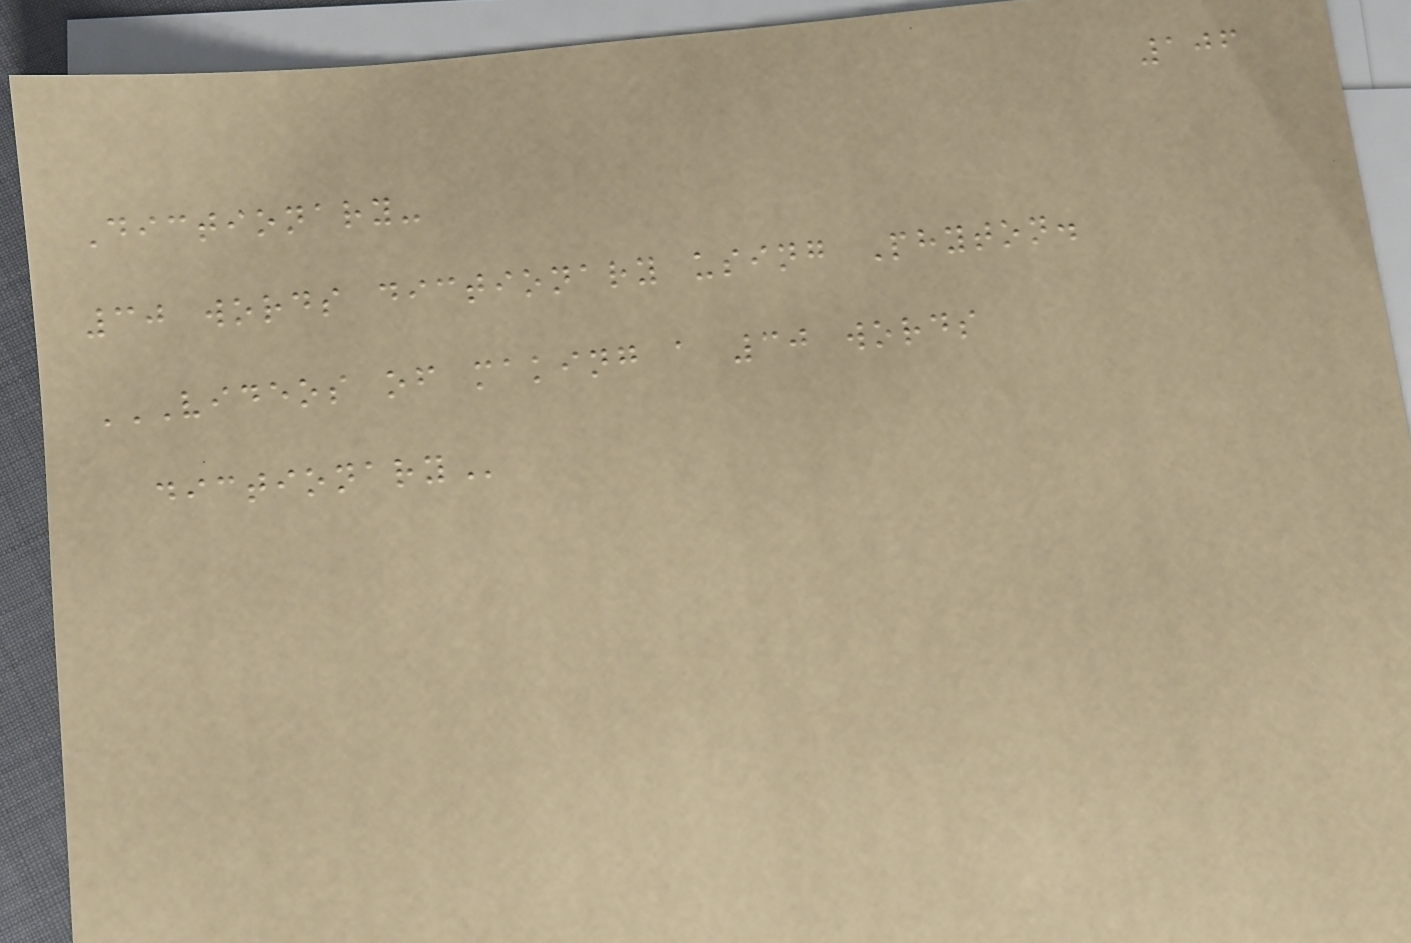106
Dictionary-
30 words dictionary using Phyton.
VIDEOS OF MAKING A 30 WORDS
DICTIONARY
